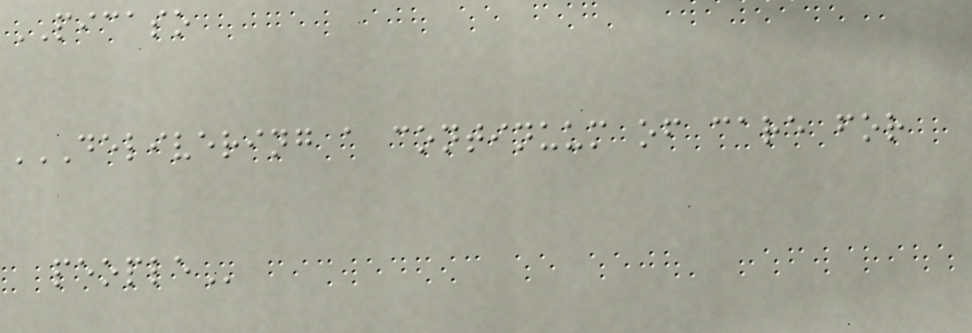PICASO
DELIVERING A CONTINUUM OF CARE FOR
PEOPLE
